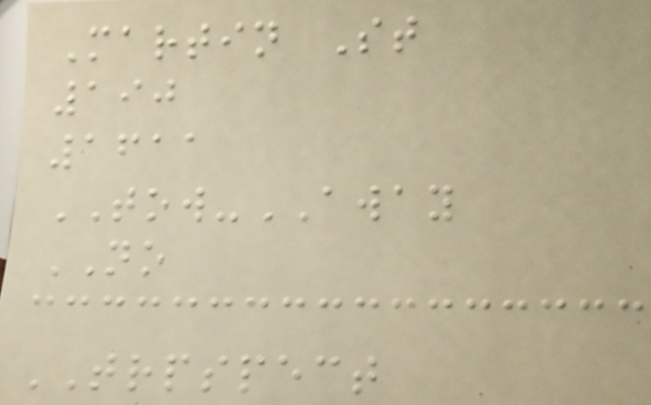Martin St
190
1611
TOW-AWAY
NO
TRPSPECT
